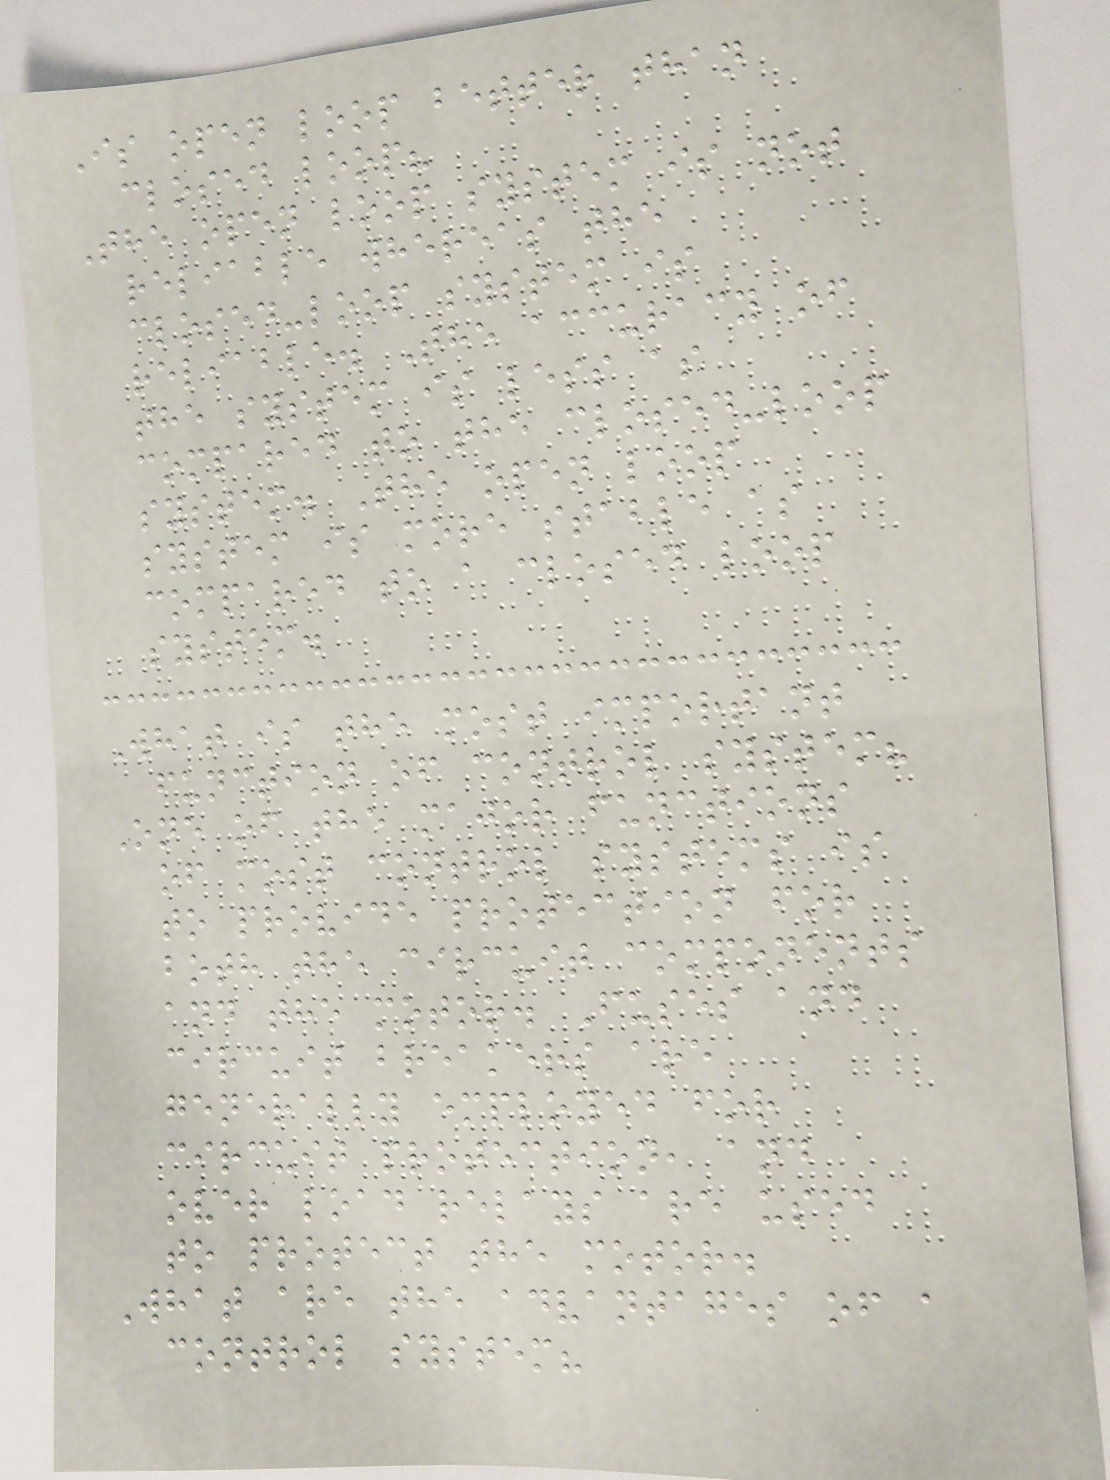Is open loop better than
closed loop?
The open loop system is not
reliable whereas the
closed-loop system is
reliable. The accuracy of
the system is less as
compared to the closed-loop
system. The open loop
system is more stable as
compared to a closed loop
system.
What is the most important
function of control system?
One of the major functions
of most control systems is
to provide protection for
both the circuit components
and the motor. Fuses and
circuit breakers are
generally employed for
circuit protection, and
over load relays are used
to protect the motor.
What are the advantages of a
control system?
